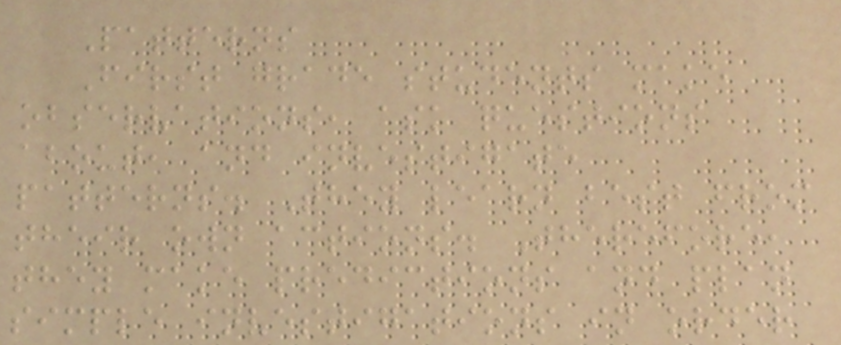Patterns
First grade students make
observations, ask questions
about, and investigate
patterns. They learn best from
their own actions. Therefore,
they make predictions and plan
simple investigations in order
